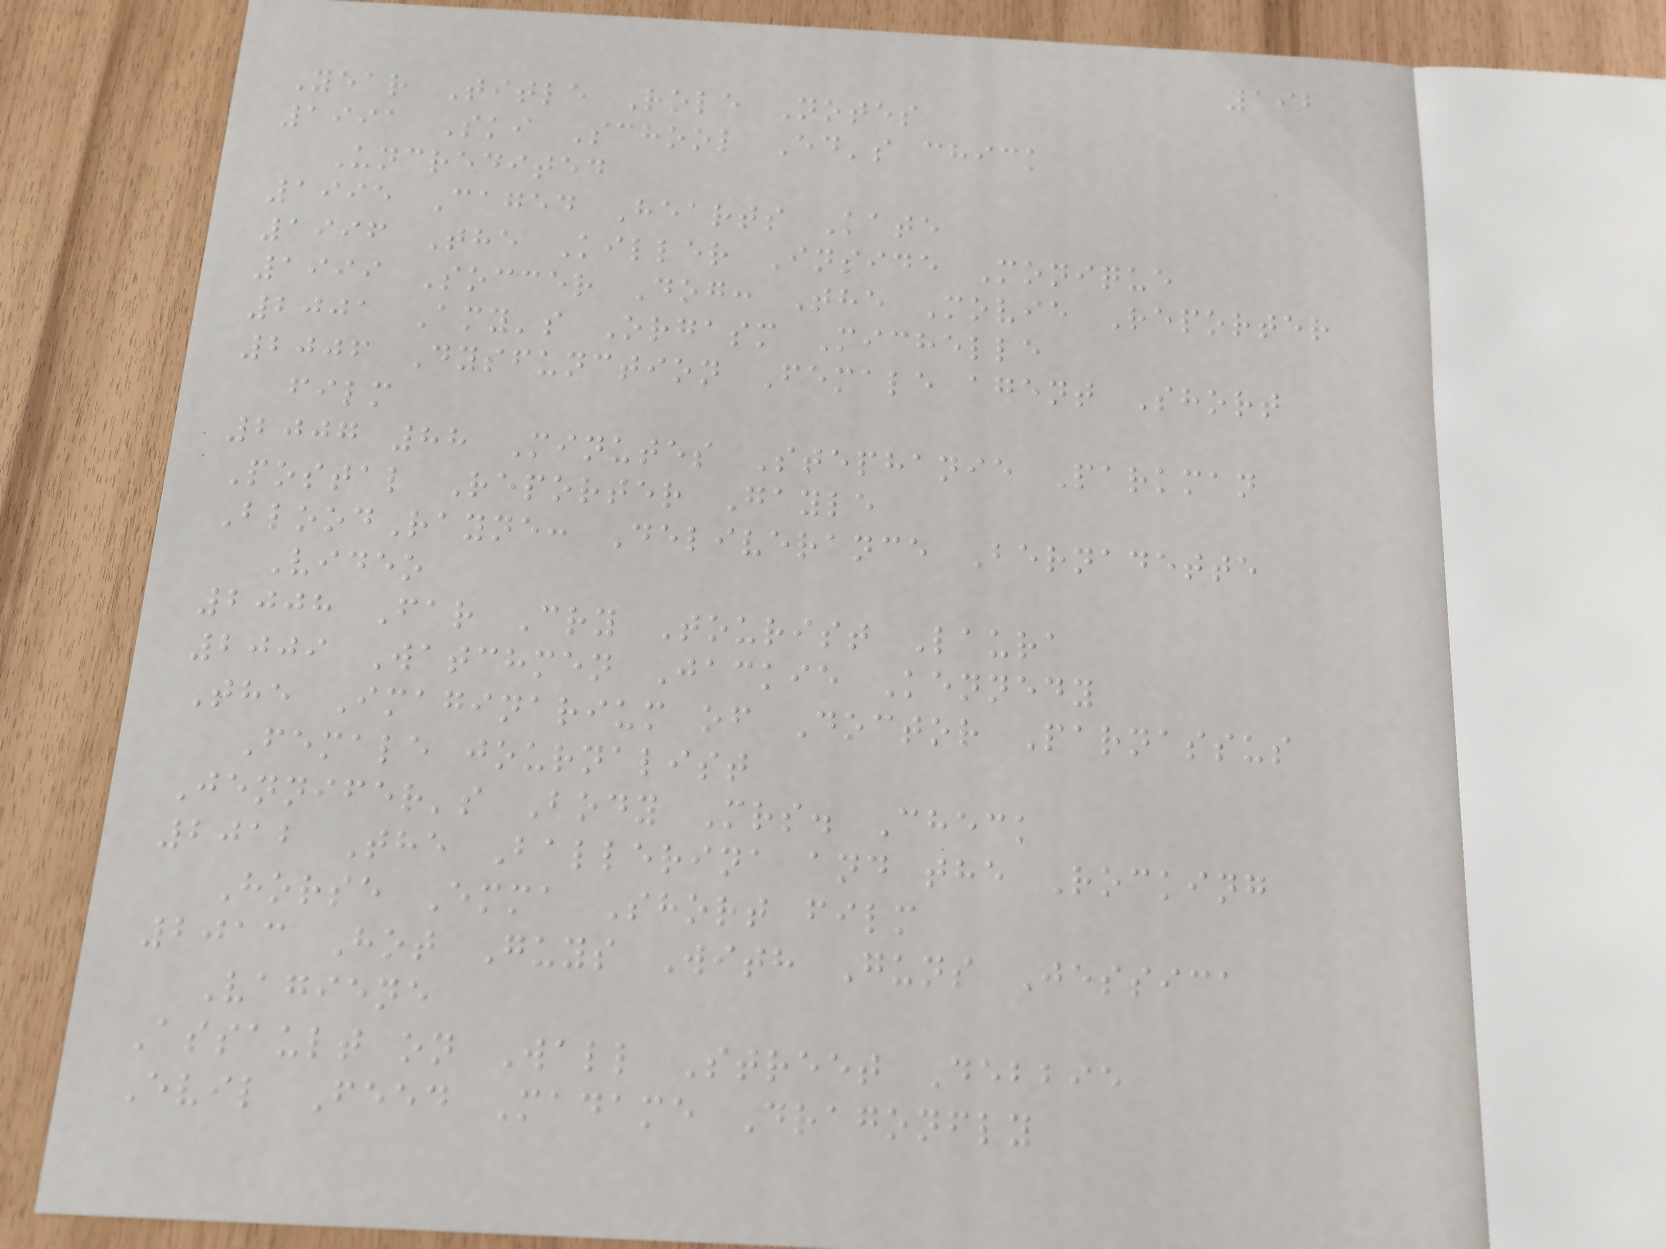192
Year Title Role Notes
1991 Ski School Ed's chick
Uncredited
1995 Caged Hearts Kate
1996 The Killer Inside Monique
1999 Soccer Dog: The Movie Reporter
2001 Amy's Orgasm Michelle
2006 Dysfunction Female agent Short
film
2007 88 Minutes Stephanie Parkman
Postal Reporter Gayle
BloodRayne: Deliverance Bernadette
Video
2008 Far Cry Tourist Laura
2009 Watchmen Jackie Kennedy
The Imaginarium of Doctor Parnassus
Female journalist
Jennifer's Body Mrs. Check
2012 The Ballerina and the Rocking
Horse Emma Short film
2013 Hot Guys With Guns Jessica
Vagiene
Assault on Wall Street Debbie
Evil Feed Madame Dragonfly
